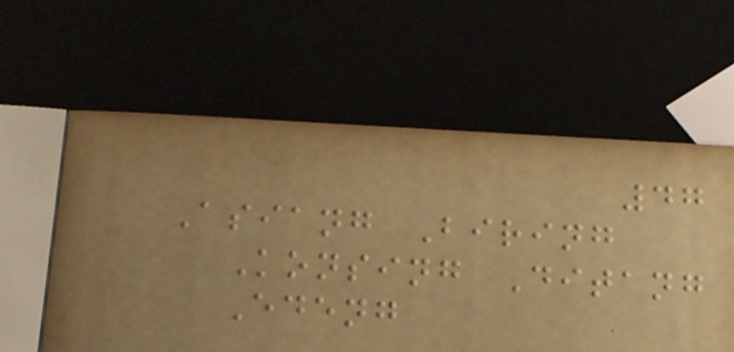47
Asiang Biring
Konsing Ditang
Edeng
